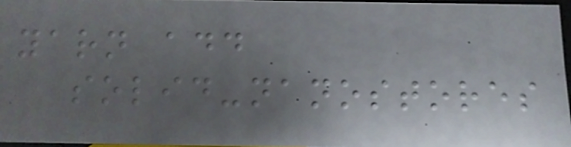yarn add
solid-nanostores
